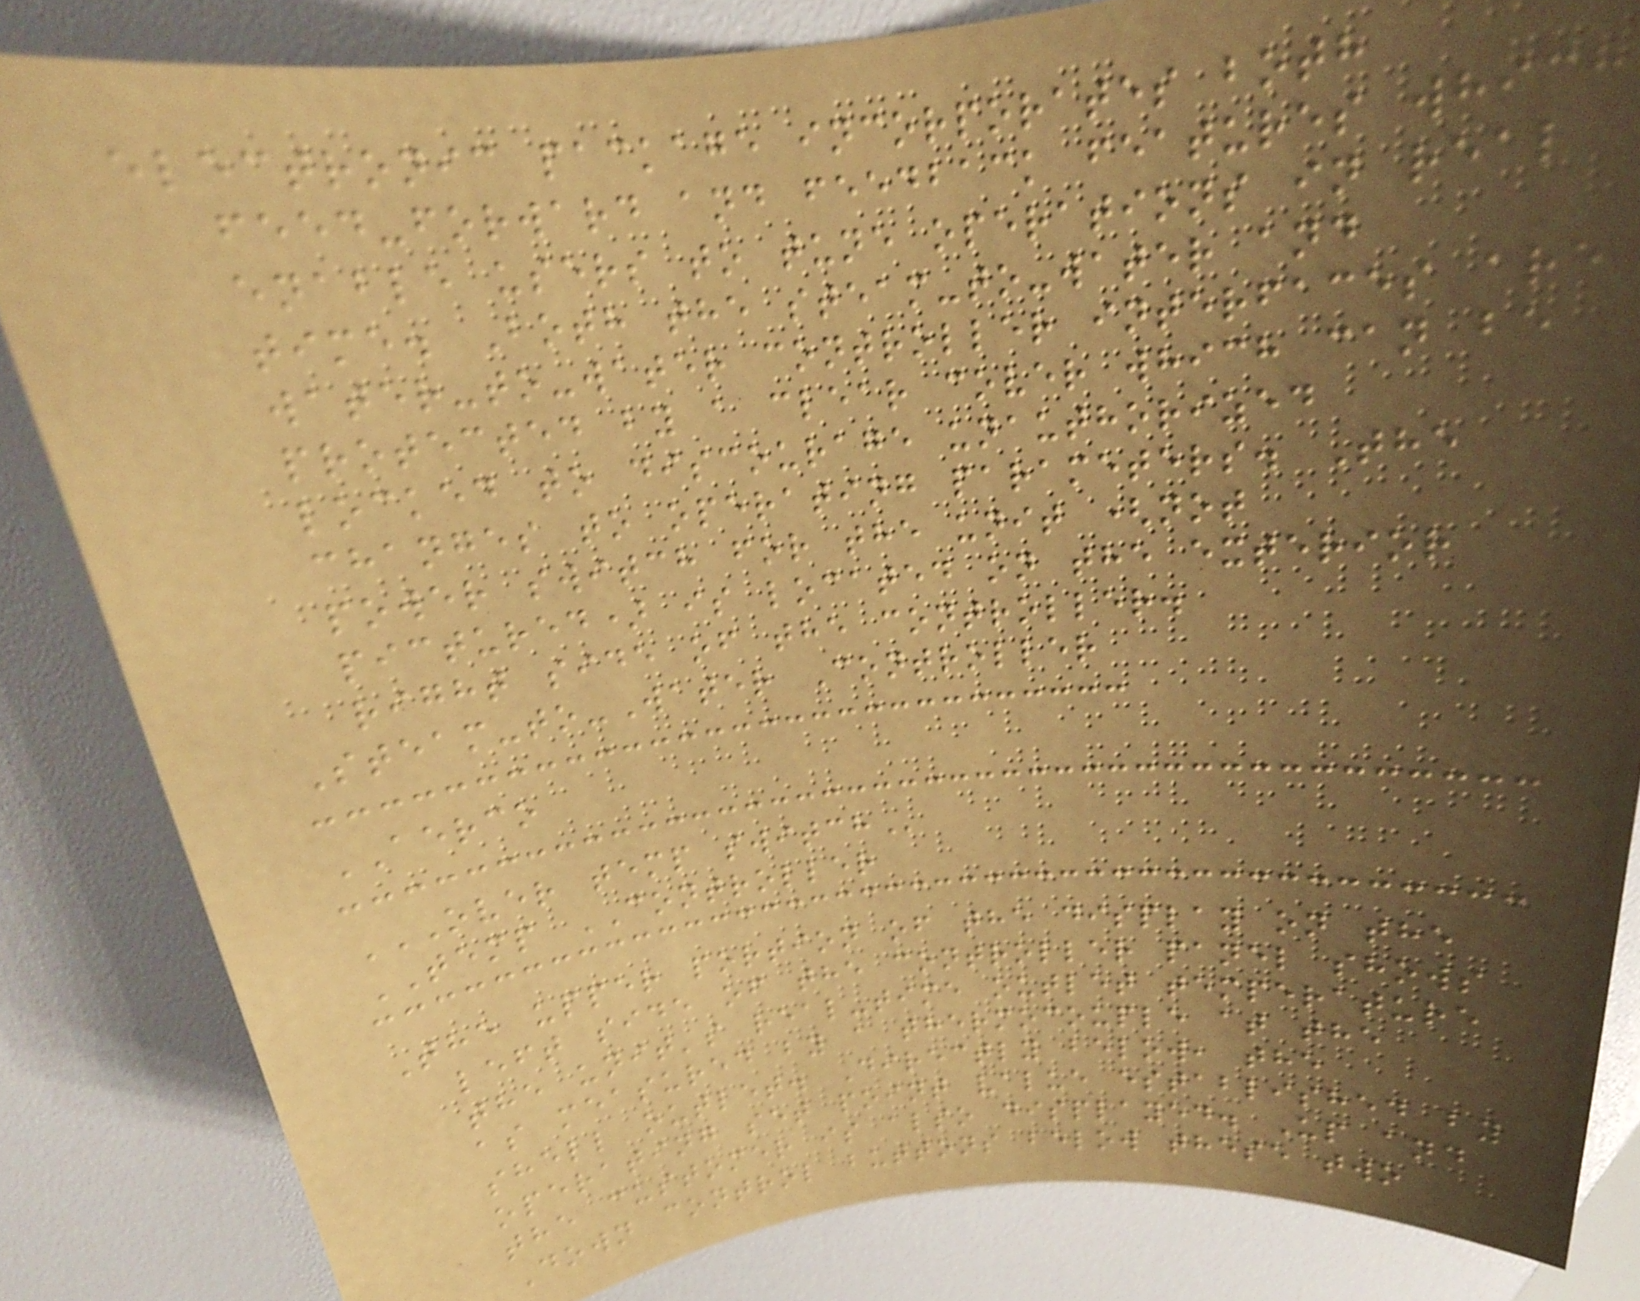electronic package incorporates both
feed-forward and feedback features which
enable users to tune operations in real
time. Both the steam-to-water and
water-to-water controller interfaces are
protected by a clear cover which can be
locked to discourage unauthorized
changes to operating parameters. The
power switch for the unit (not
pictured) is located on the exterior
right side of the controller.
Steam-to-Water Controller
AERCO
OVER TEMP SWITCH
TEMP CONTROLLER
The upper portion of the display on the
left side of the controller panel shows
the unit's real-time outlet temperature
as measured by a thermocouple at the
shell outlet. Directly below, the
operating set point value established by
the customer is also displayed. Up and
Down control buttons below these two
